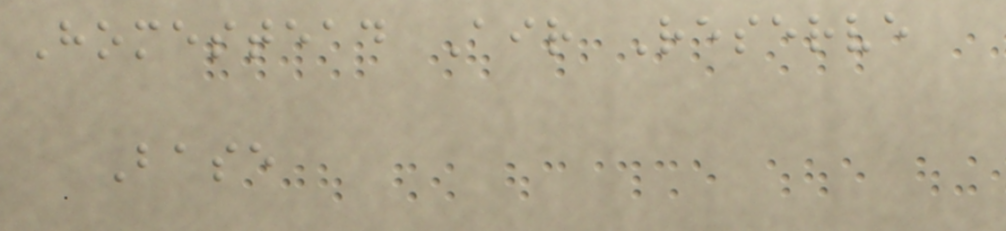Homestead Air Reserve
Base
